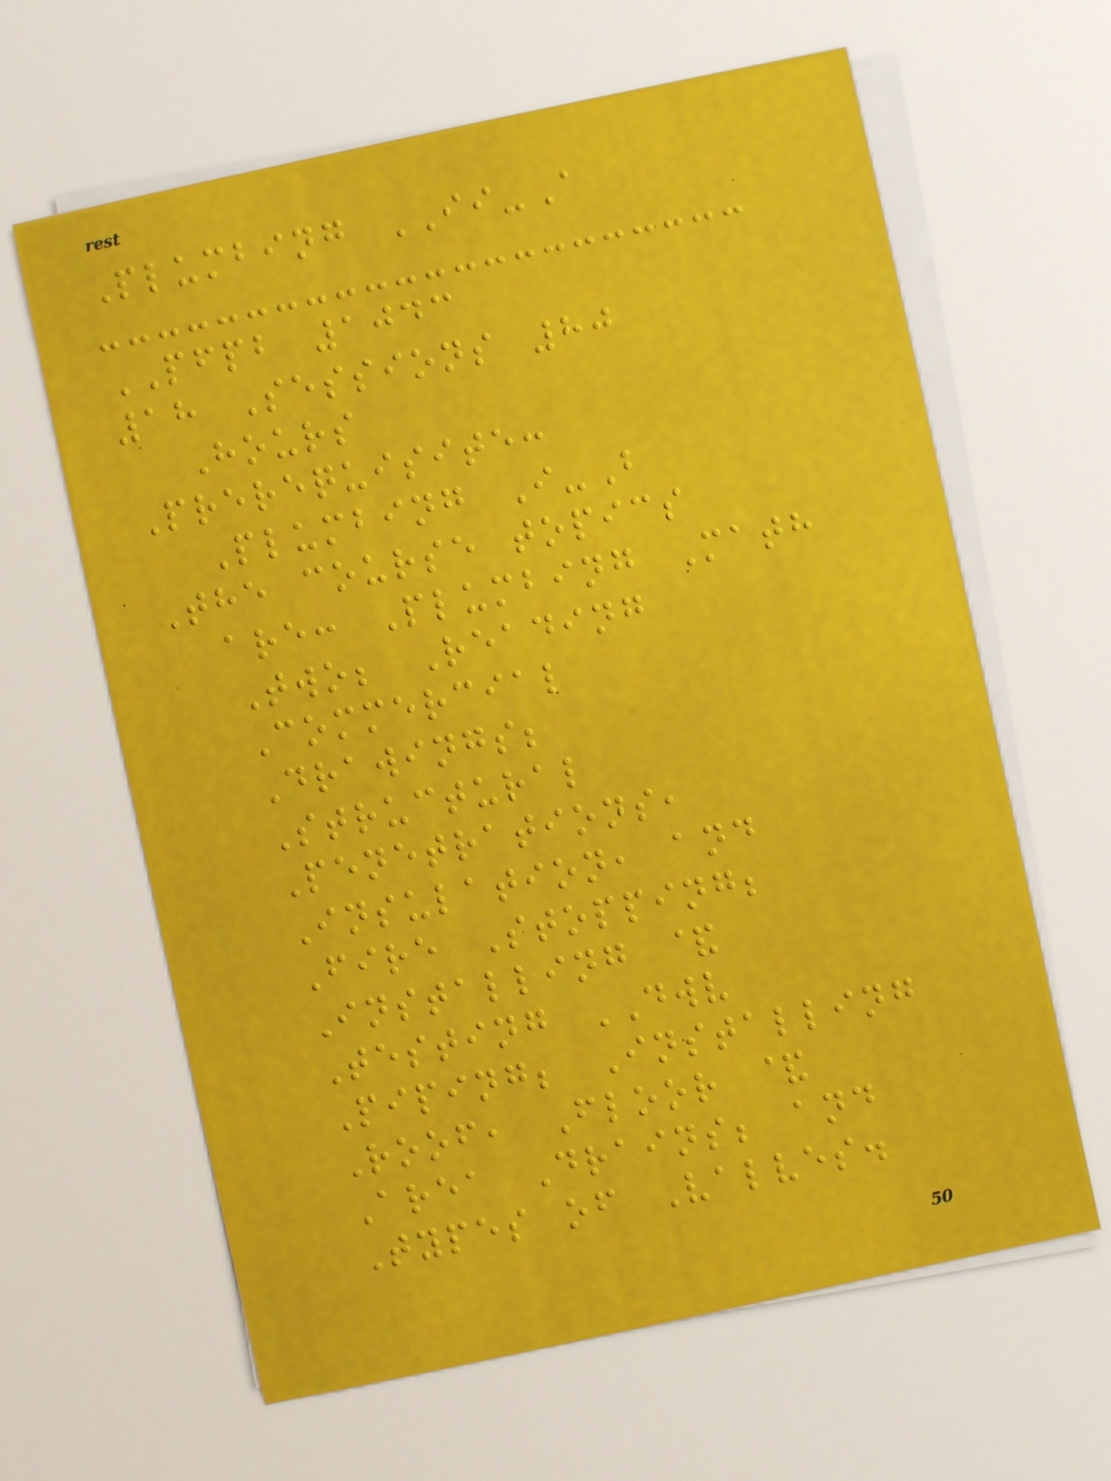Plumbing II-A
PFPB 1043
18 Sessions 80
Hours
Prerequisite:
Plumbing I-B
The course topics
are: Plumbing Math
Two; Reading
Commercial
Drawings;
Structural
Penetrations,
Insulation, and
Fire Stopping;
Installing &
Testing DWV
Piping; Installing
Roof, Floor &
Area Drains; and
Types of Valves.
